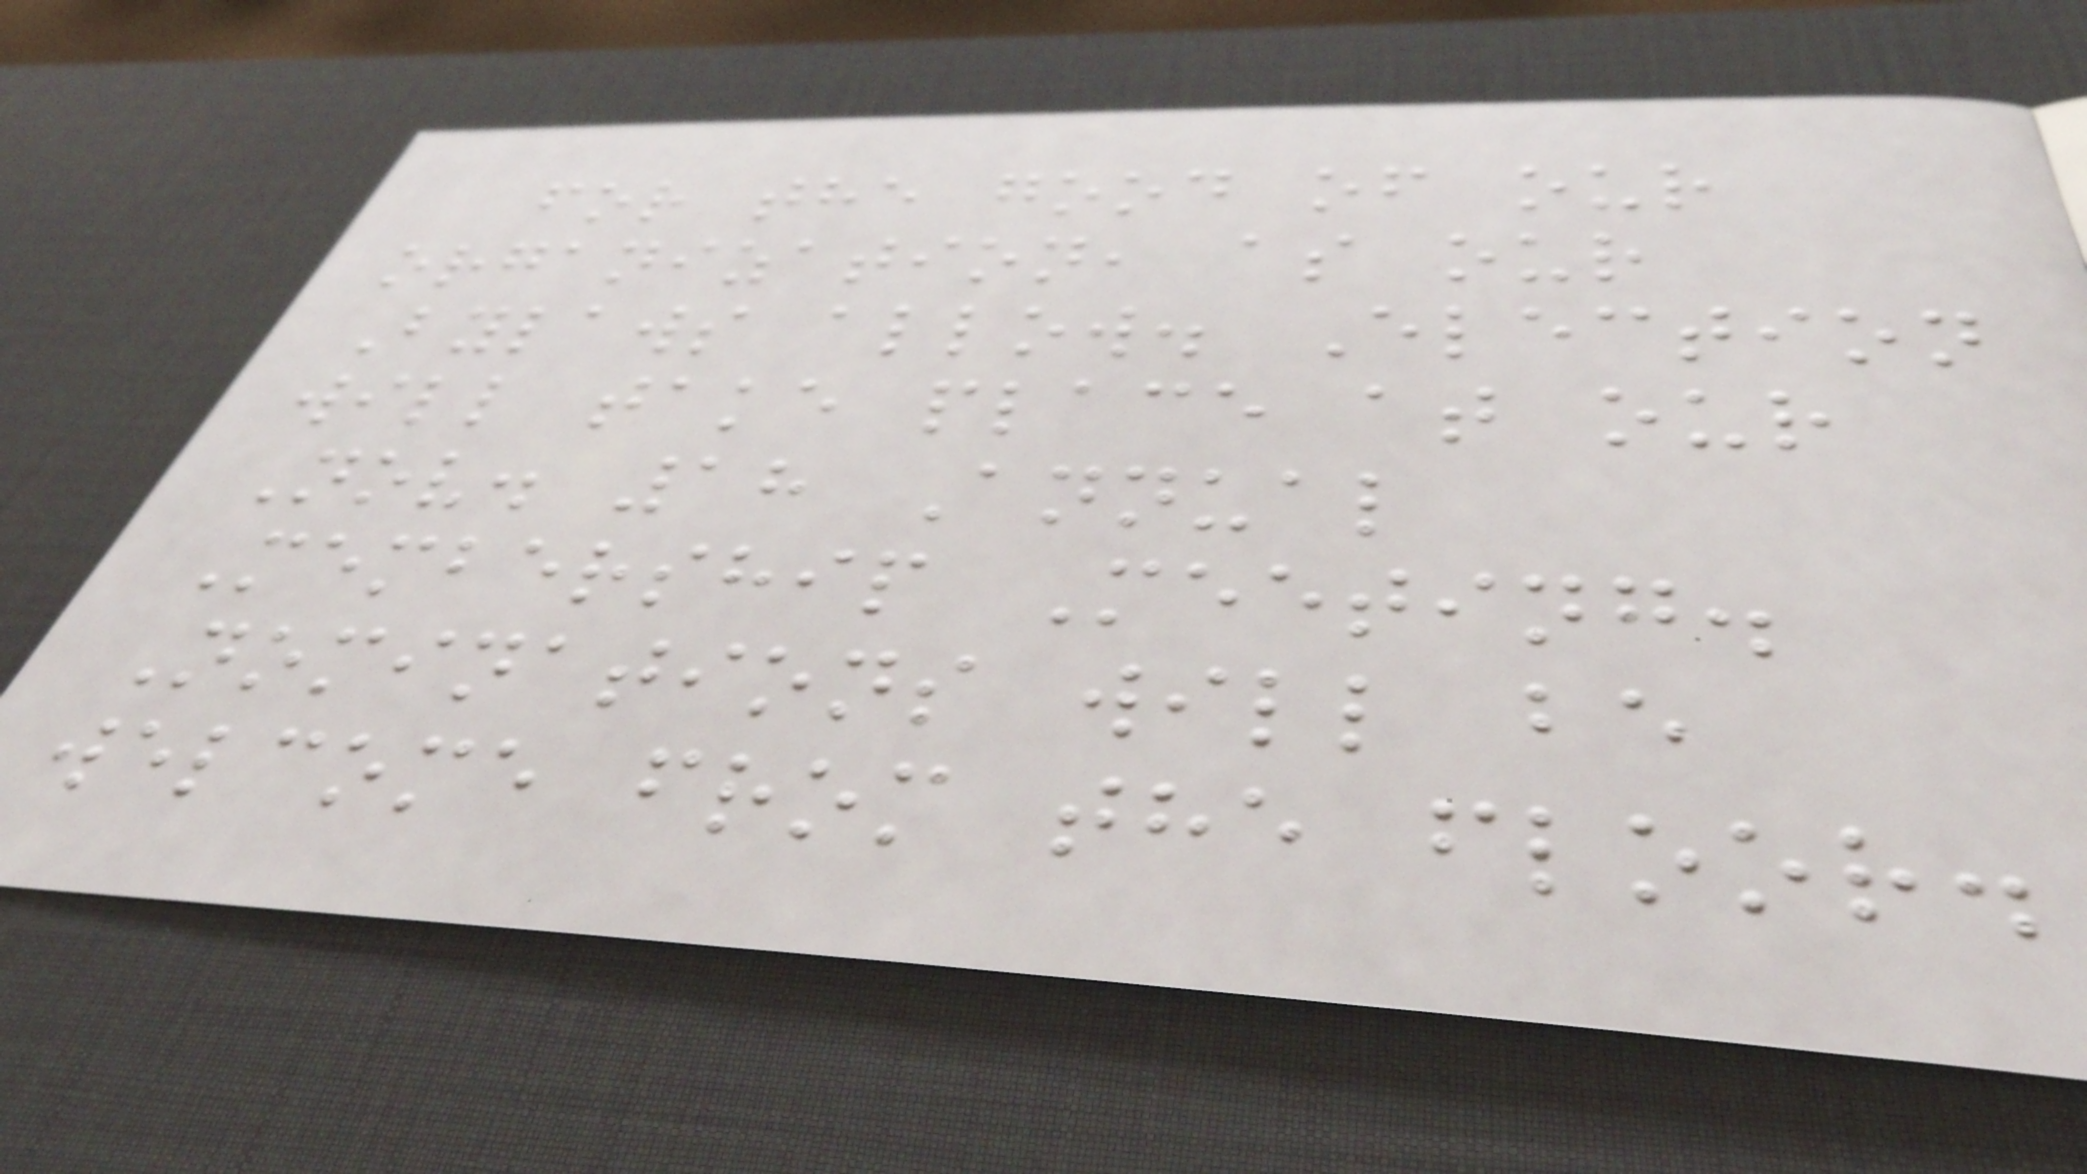for the good of our
organization, as our
Bylaws allow. Election
will take place at our
Nov. 18 Annual
Membership Meeting.
Nominations will be
welcome from the floor.
